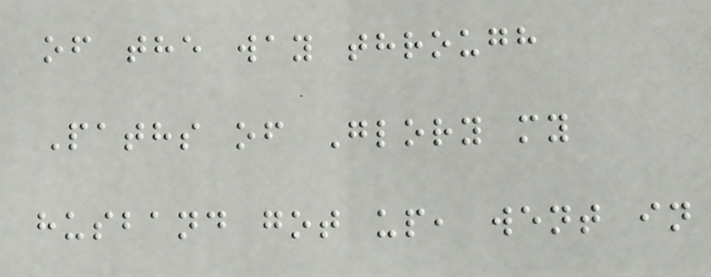of the way through
Paths of Glory my
husband got up, went in
